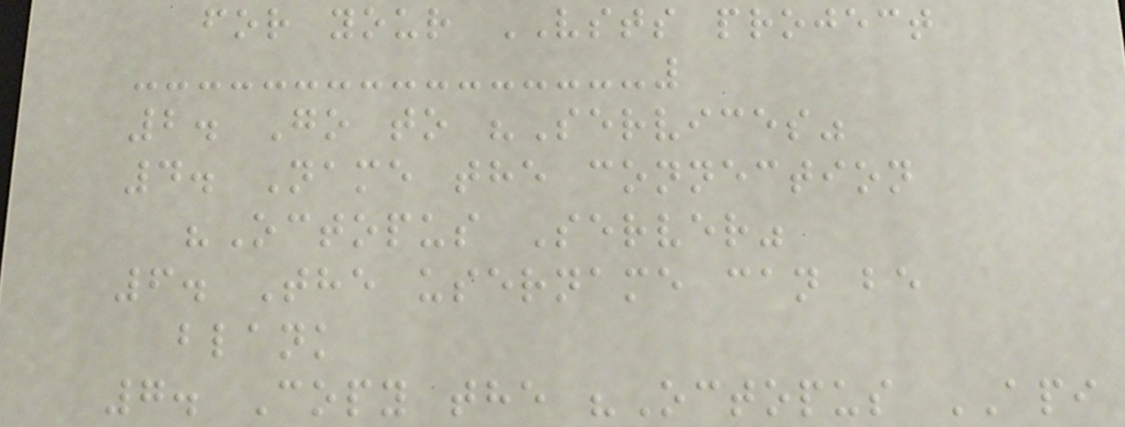for your VSTS project
2. Go to "Services"
4. Name the connection
"Octopus Server"
6. The username can be
blank
7. Copy the "Octopus API
